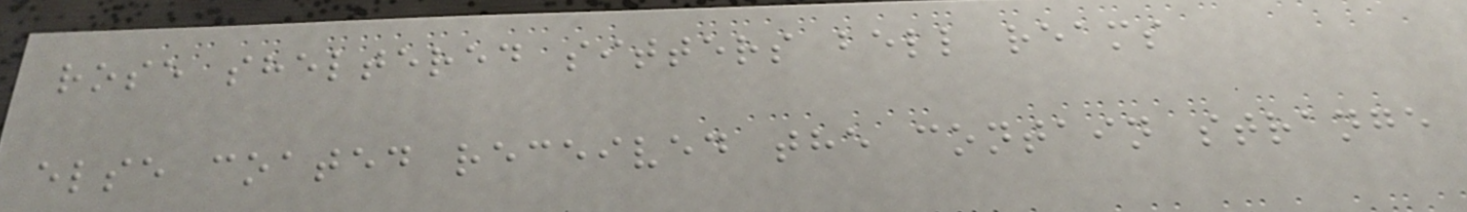rose sheltered sitters bell reams
else coated received the contain strange
